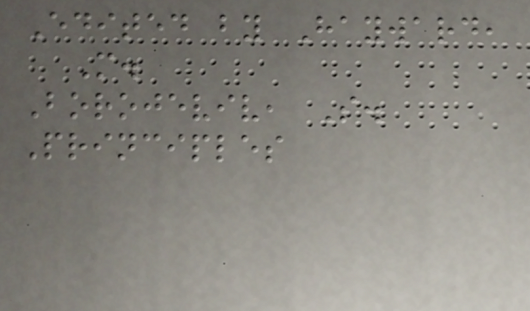Edited by Hayward,
M.
Borojeviv, S.
Principles
